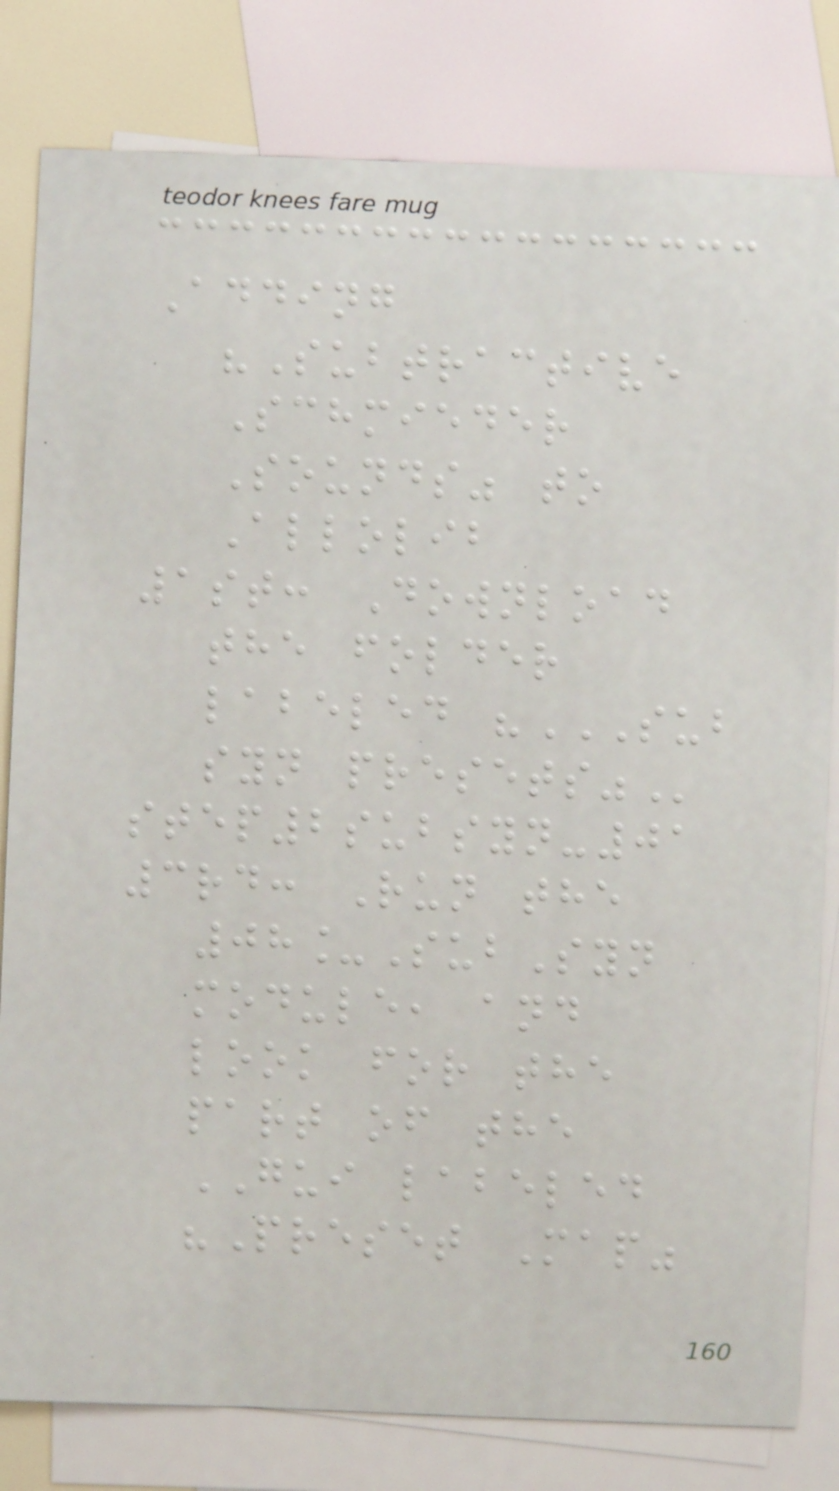Adding
"Subtractive
Schmieder
Sounds" to
Allolib
1st: Download
the folder
labeled "SUB
SYN PRESETS"
step2subsyn-01
3rd: Run the
08_SubSyn
module, and
look for the
part of the
GUI labeled
"Preset Map"
